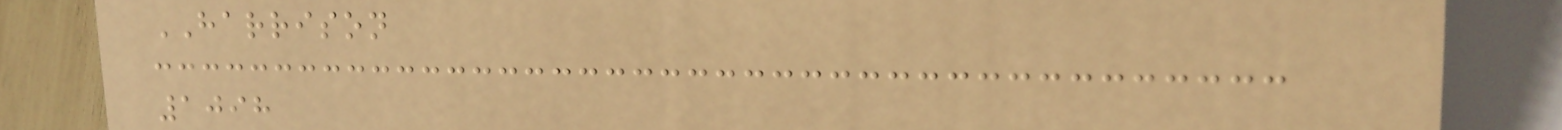HARRISON
1098
